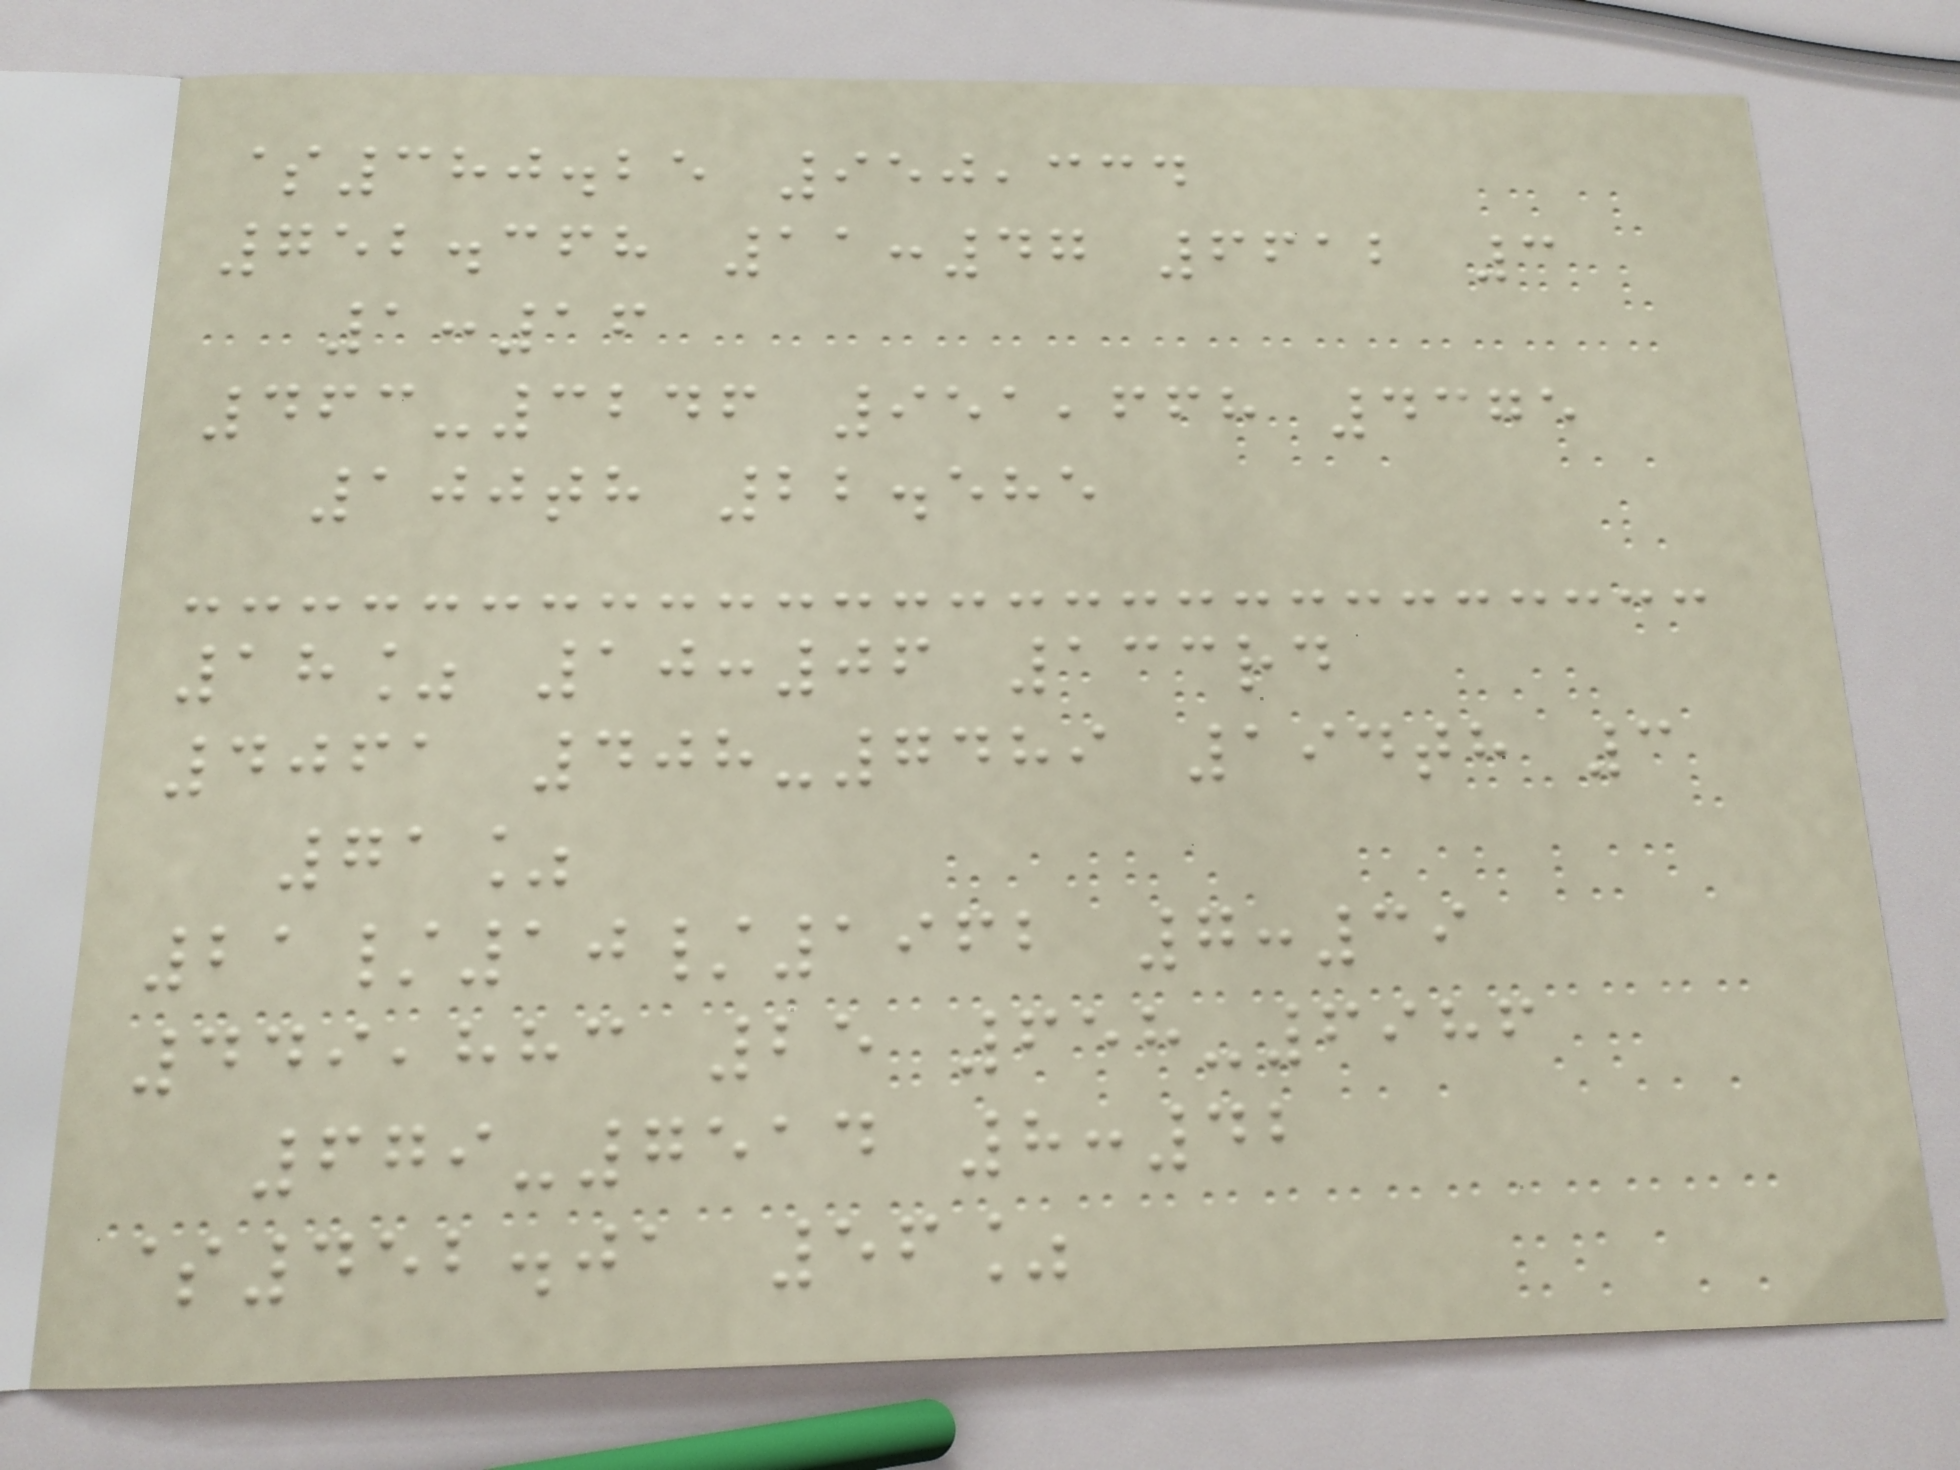$380.25 950,334
752.368 11:47 6612 3
1:16
463-3246 951,668 4375
100th 22.585
18% 10:06 133rd
4061 408-7489 194th 3
71%
21/10/1962 7:39
449,883 25 658-6986
679-7514 8:42
$452.01 56%
